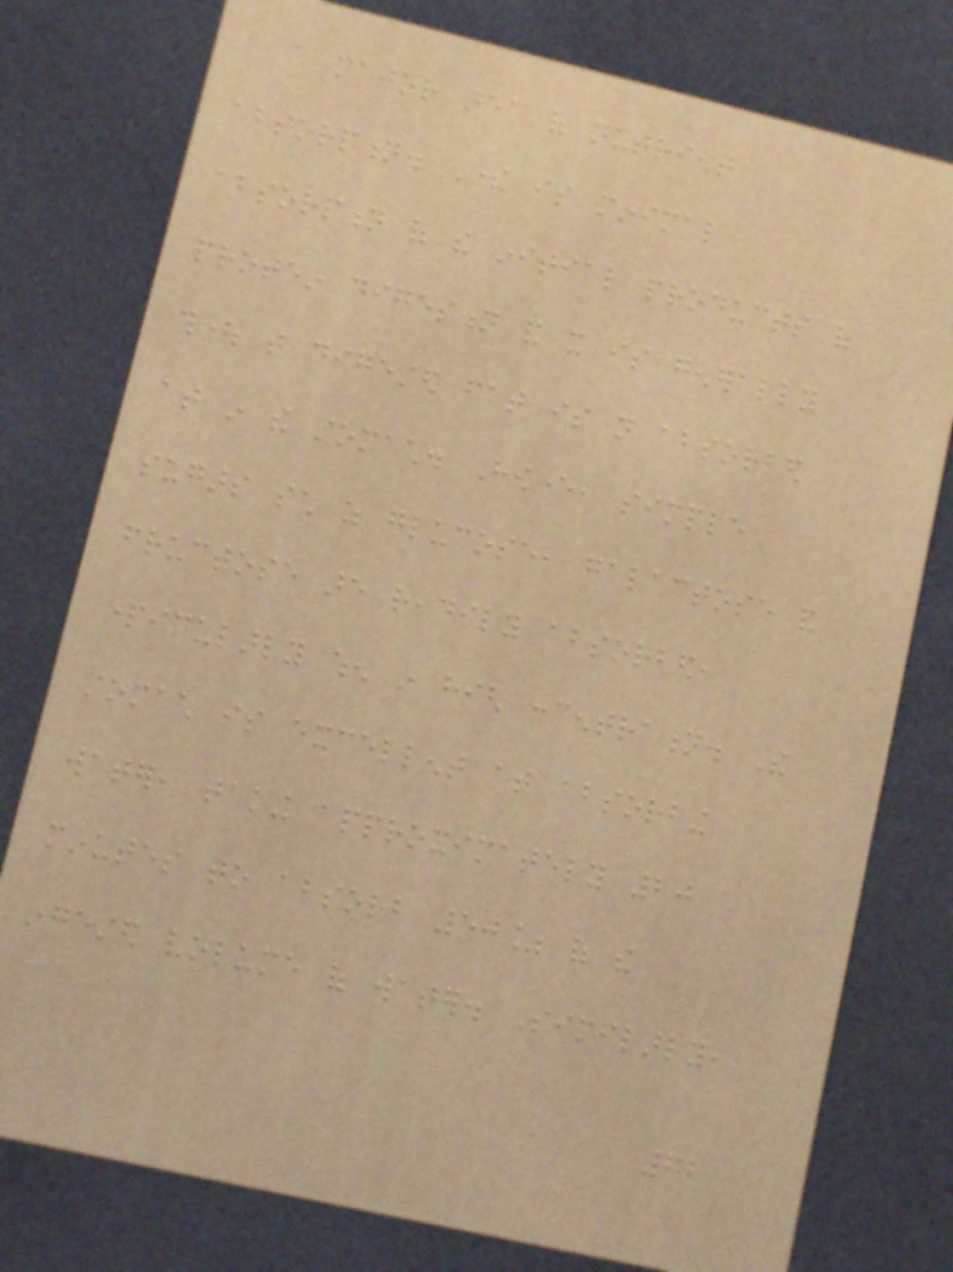a major area of nutrient
absorption. There is minimal
absorption of the initial products of
protein digestion and it is generally
thought that digested fat is not absorbed
at in the stomach. However, simple
sugars such as glucose, galactose and
fructose are readily absorbed,
particularly when in high concentration. The
stomach is excellent at absorbing
water, taking approximately 20
minutes to absorb 50% of the
ingested volume of water. Similarly,
62
